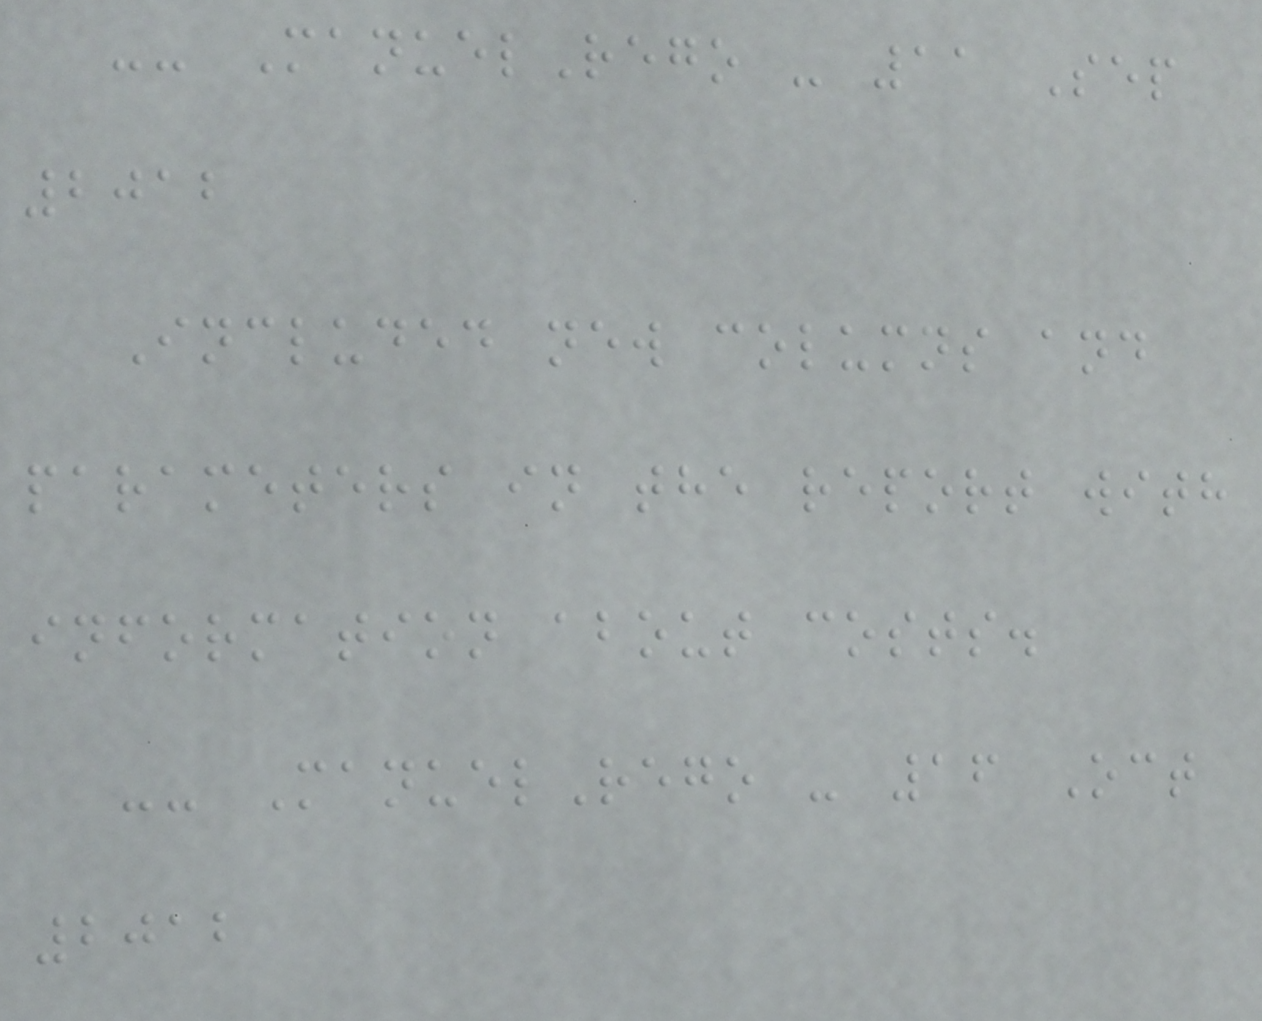-- ManuelRego - 11 Sep
2012
Included new columns and
parameters in the report with
information about costs.
-- ManuelRego - 16 Oct
2012
